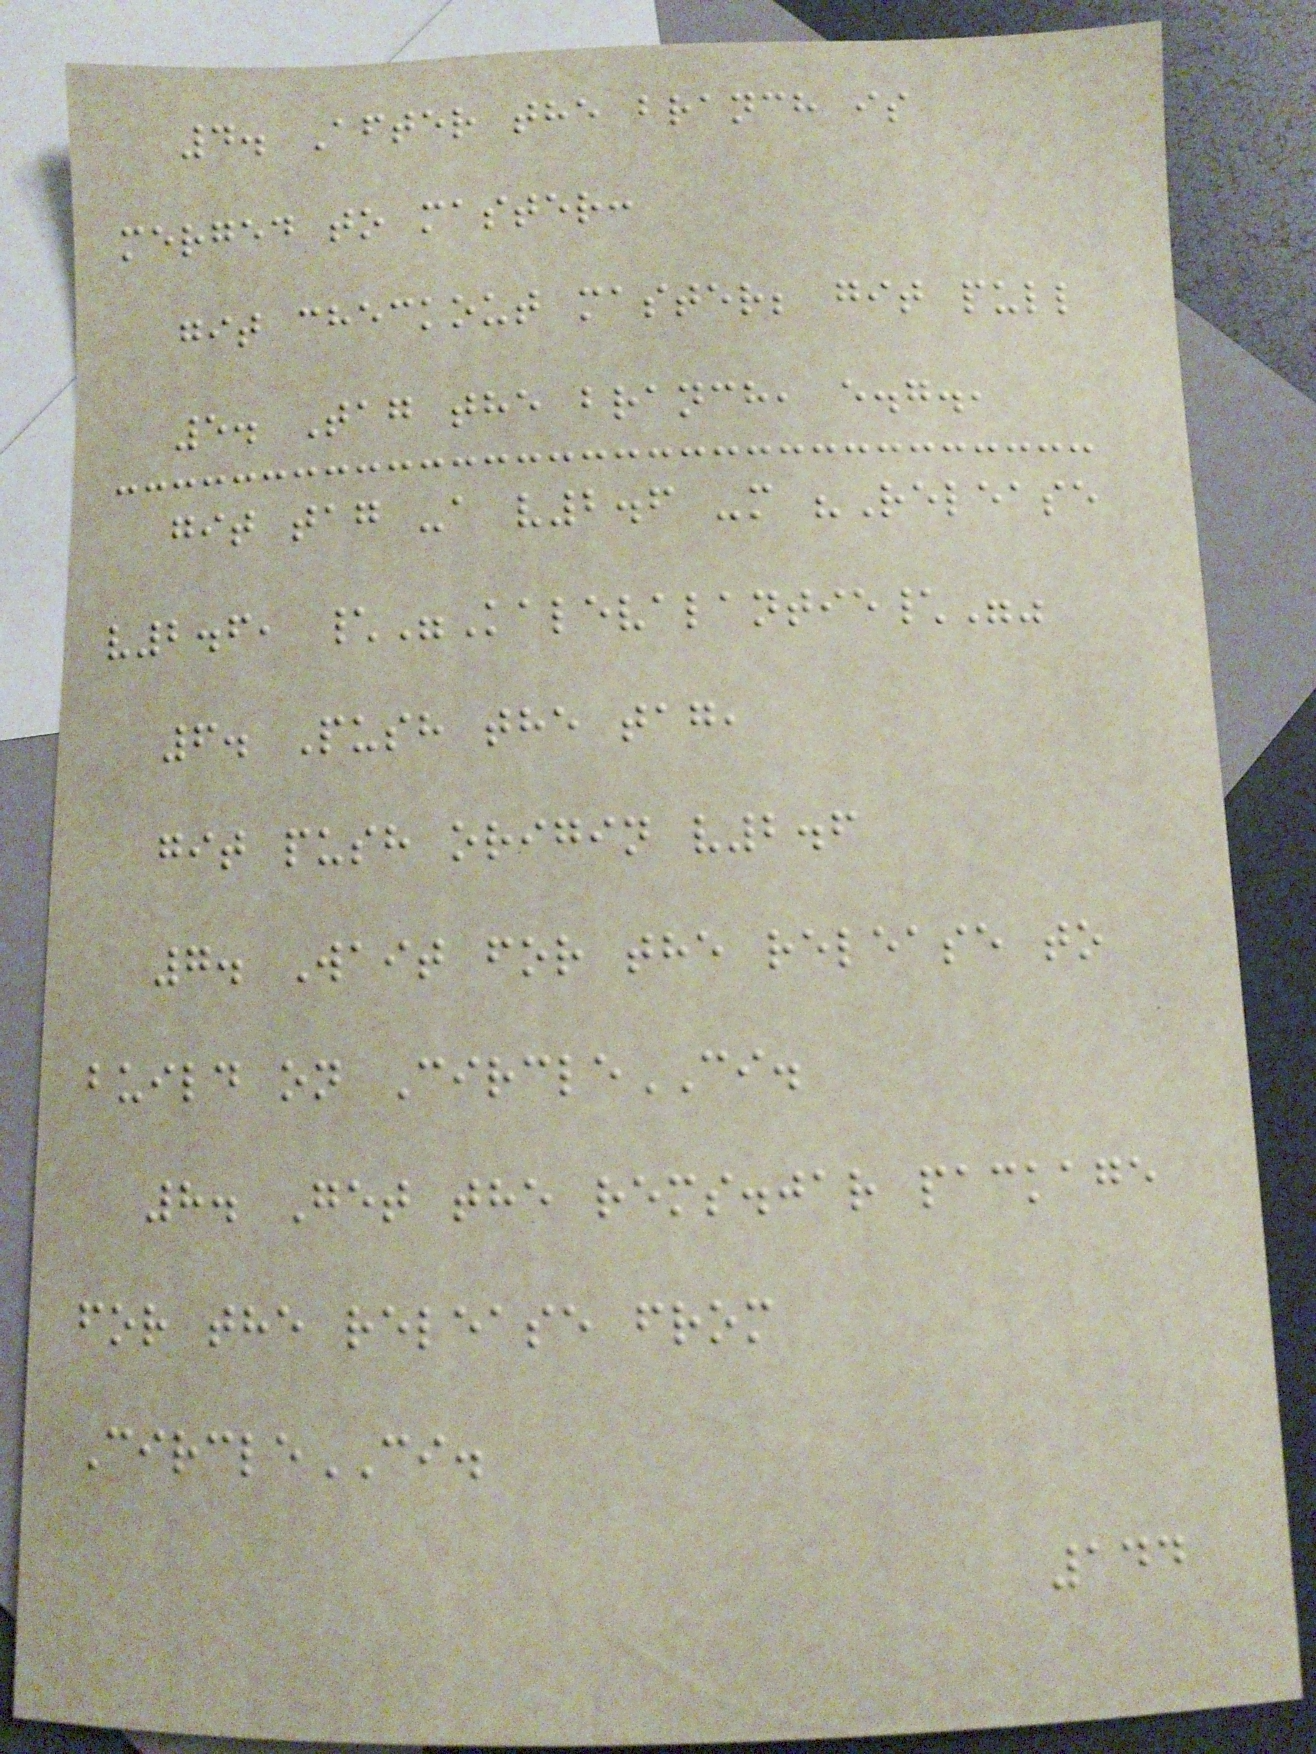4. After the branch is
merged to master:
git checkout master; git pull
5. Tag the branch, e.g.,
git tag -a v2.6 -m "Release
v2.6, \"Kalevalantie\""
6. Push the tag,
git push origin v2.6
7. Wait for the release to
build on CircleCI.
8. Get the rems.jar package
for the release from
CircleCI.
144
